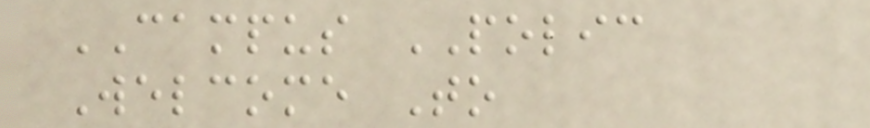CAMPUS POLIC
Welcome To
